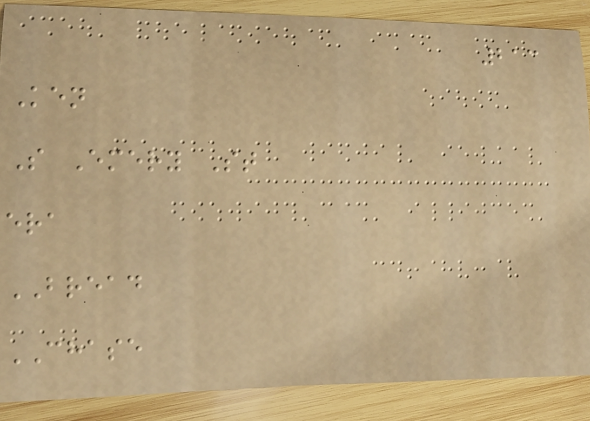213
Ken
S Emery St
era
BREAD
CHASE
